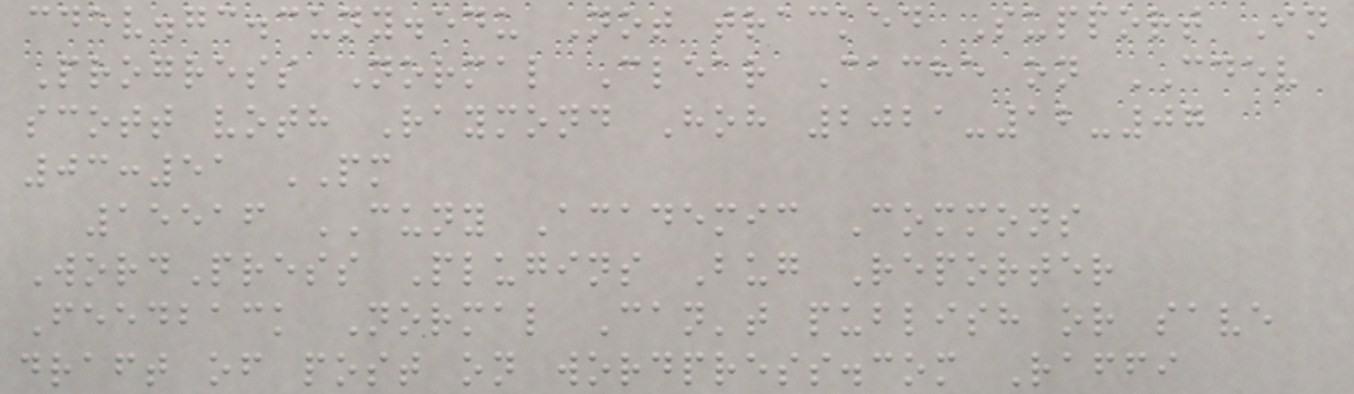cdev.gc.cuny.edu Not tracked Support In
Progress Normal Clear Cache on CDEV
scott voth Raymond Hoh 2021-12-07
03:51 PM
15516 CUNY Academic Commons
WordPress Plugins Bug Reporter
Feedback Normal Can't publish or save
draft of post on wordpress.com Raffi
